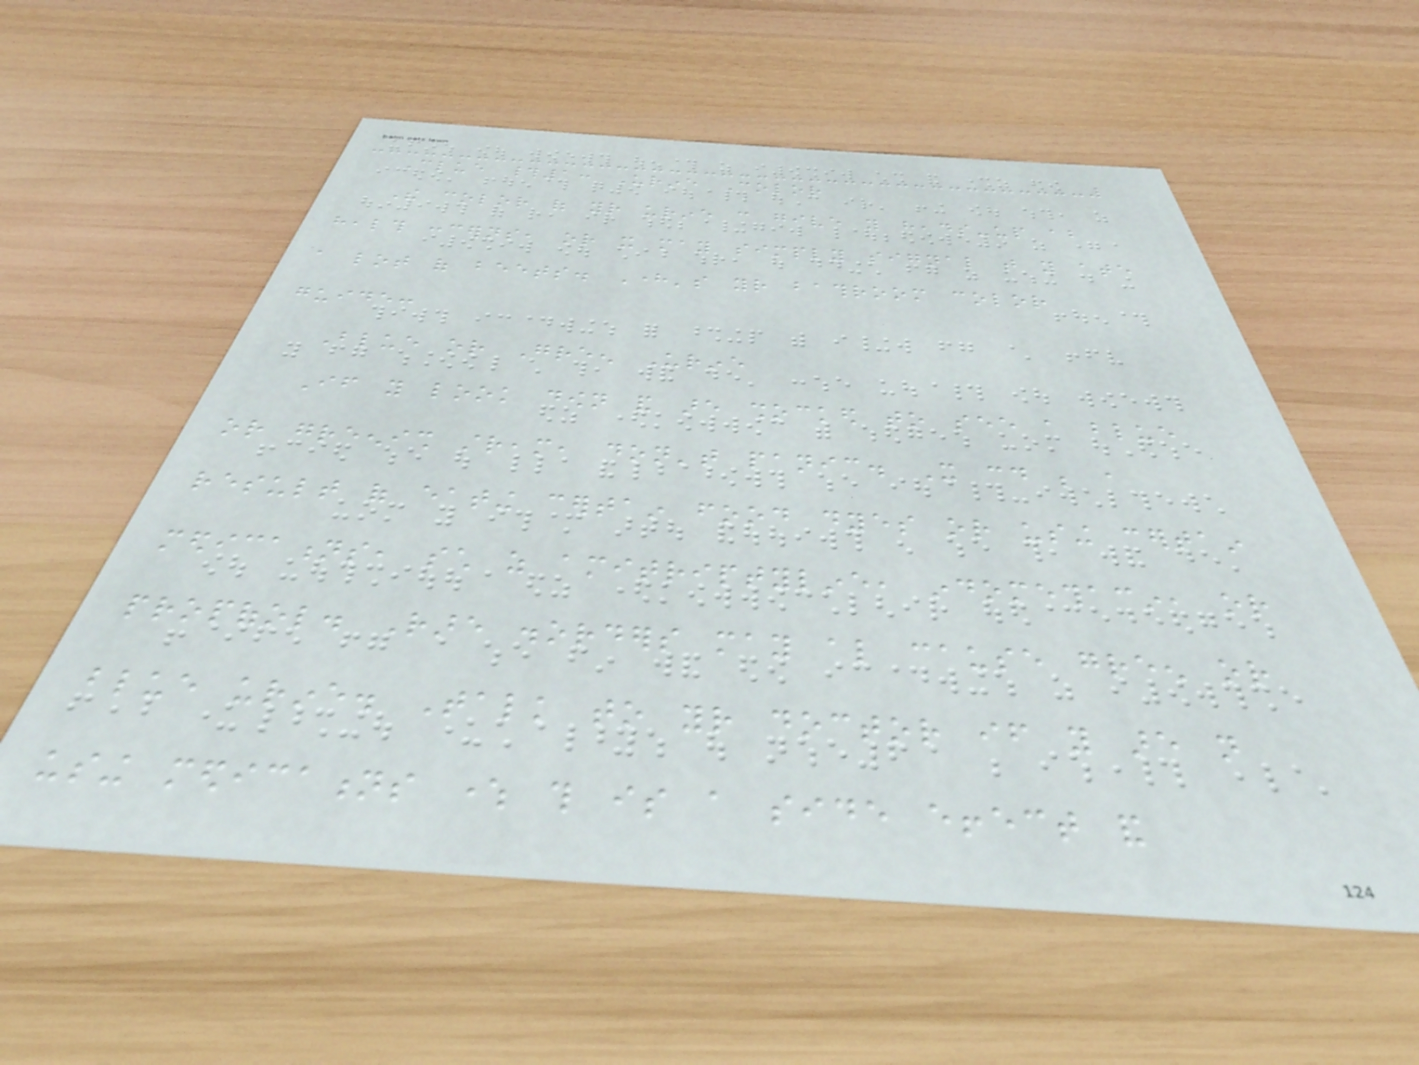Clue #1: Urine Color
The color of your urine can give you heads-up about
health concerns, or it may simply signal that you ate
a lot of beets. Here's your bathroom color
guide:
Blue or Green Urine
If you look down and are shocked to see a blue
or greenish stream, don't panic. It could be a
result of eating certain food dyes or using certain
medications, such as amitriptyline, indomethacin, or
propofol. Rare disorders may also cause green or
blue urine. Talk to your doctor if you are not
using medications where this is a side effect and
